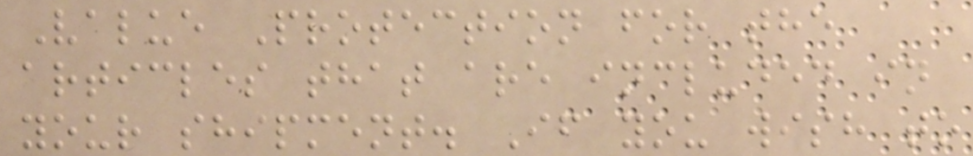Value Protection for the
articles that are included in
your shipment. If you wish to
